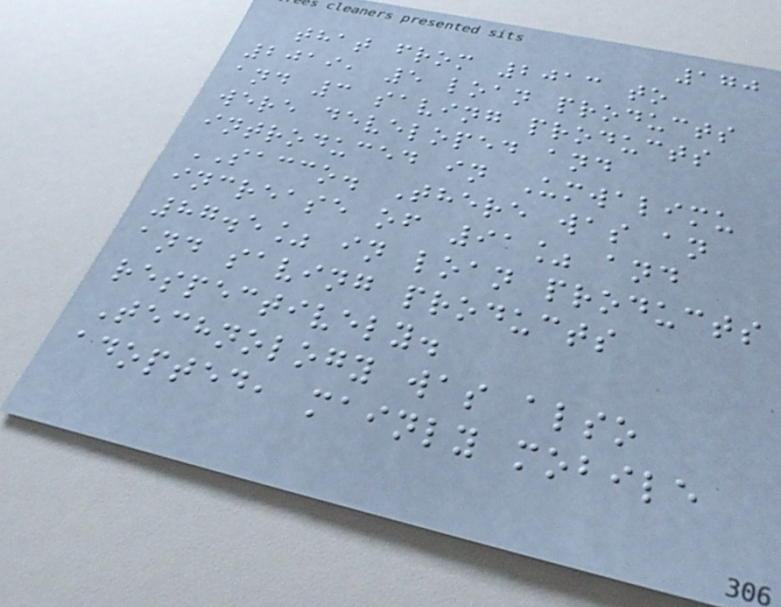170
that from 2013 to
2019, 5 loan products
and 3 saving products
were developed and
introduced in Umwalimu
SACCO. There was an
increase of 91% and
87.5% in loan products
and saving products
respectively.
Technology was also
adopted, mainly mobile
